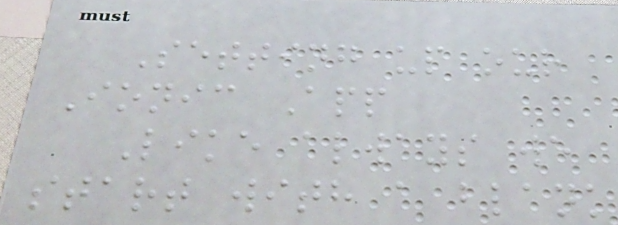Setting up our
Ionic App
Like always we
start with a blank
